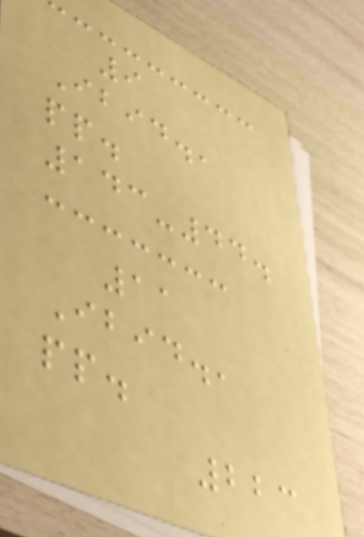9
Ibid.,
pp.
143-44.
11
Ibid.,
pp.
223
